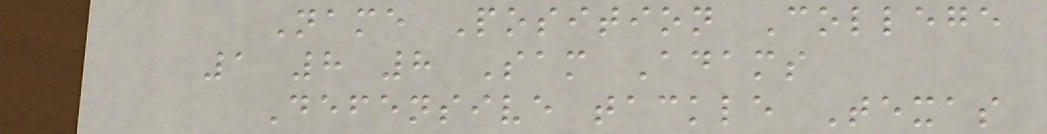Name Position College
1 8 8 Sam Adams
Defensive tackle Texas
